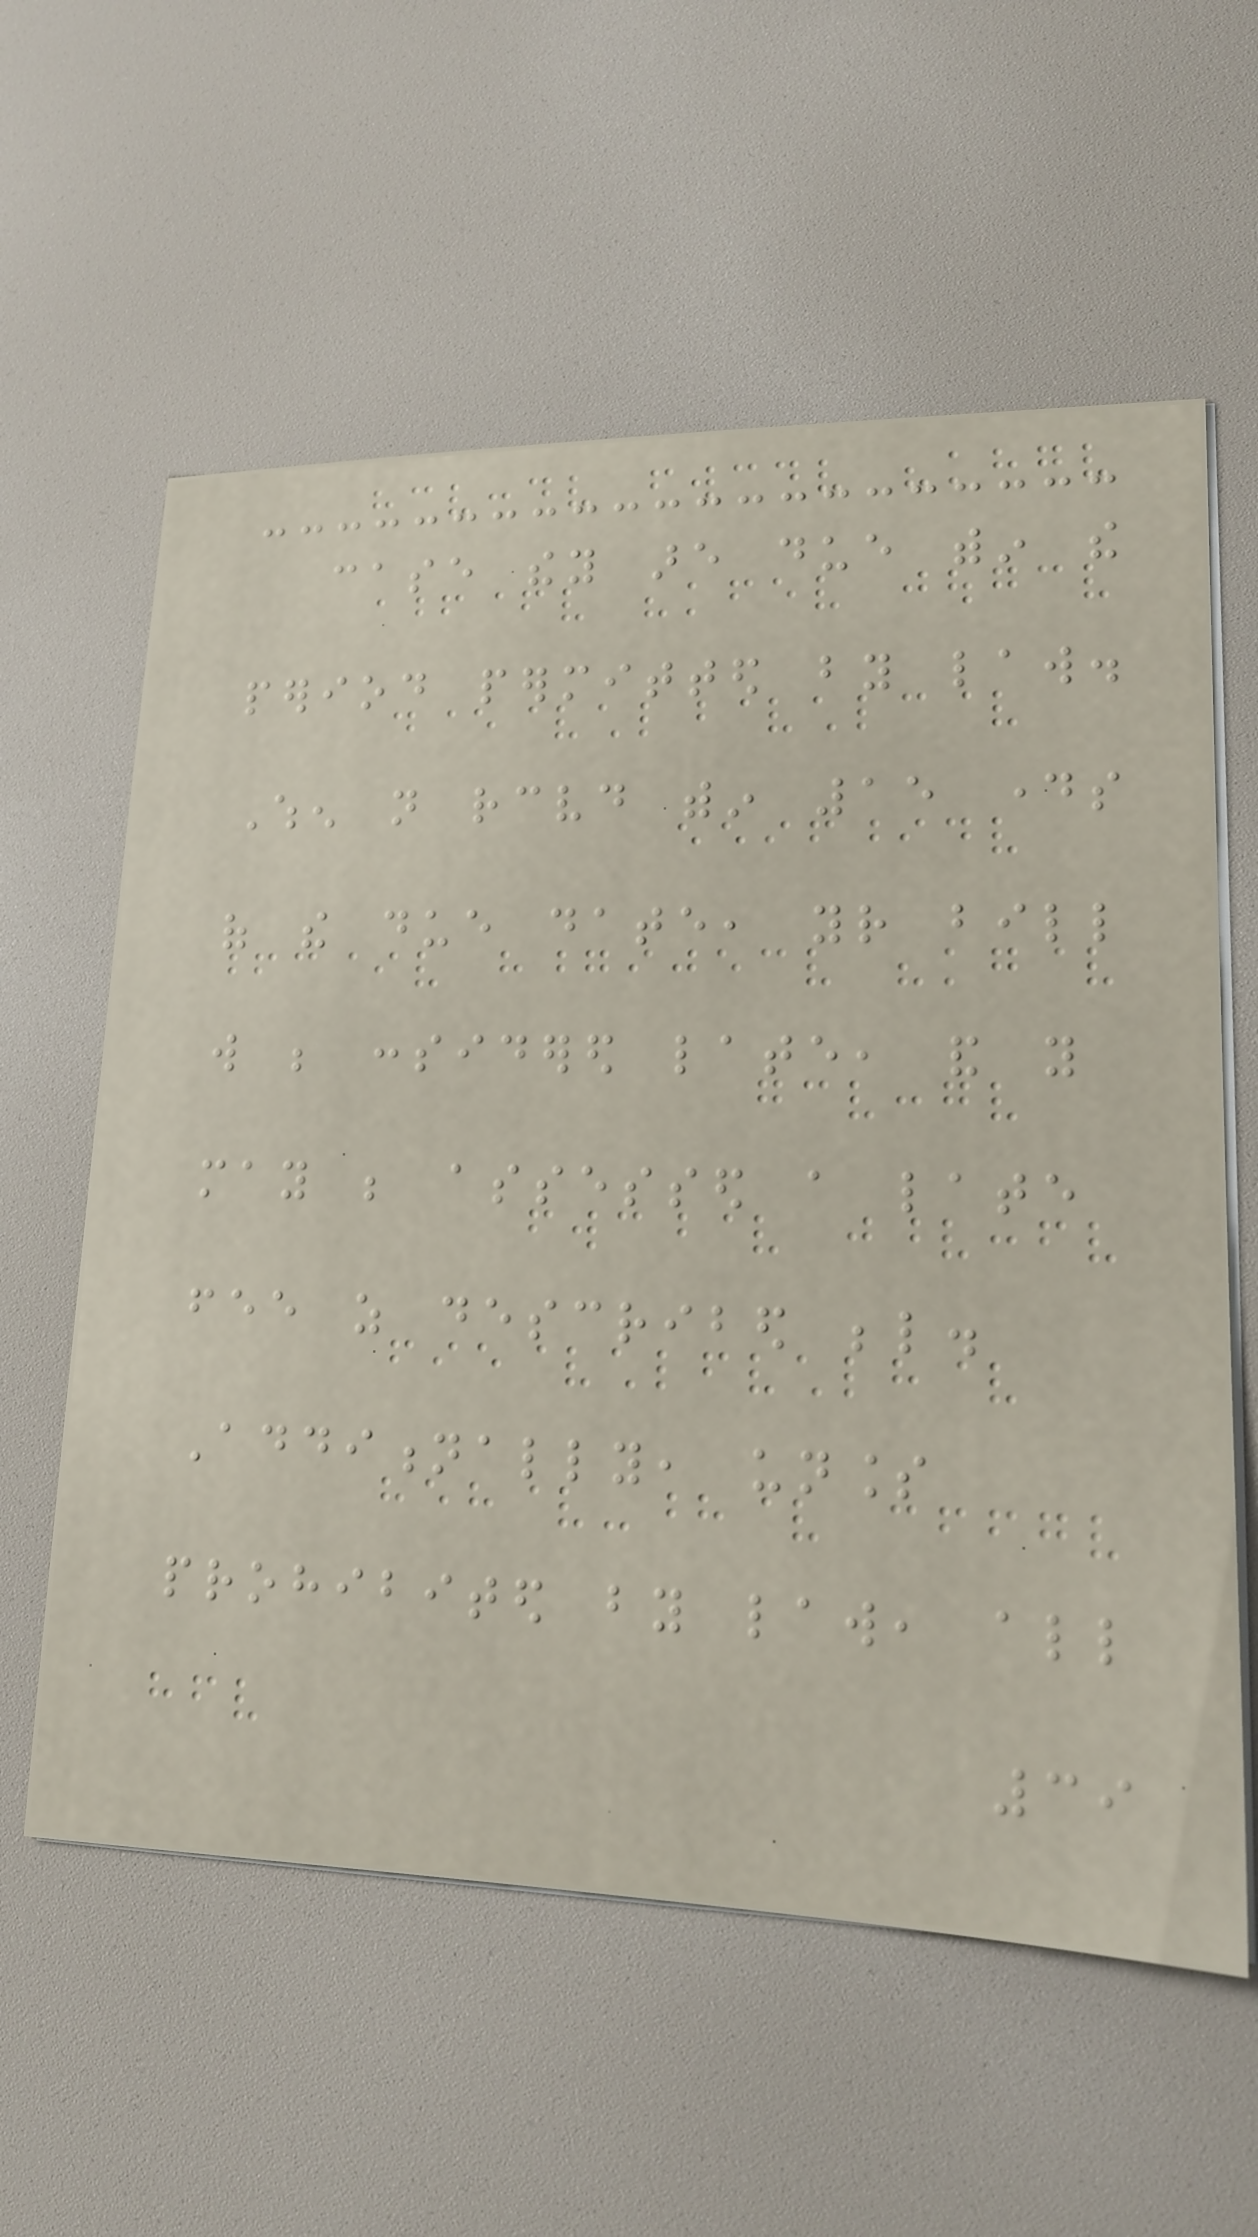case they are due within the
period permitted by law.
When not received within 15 days
of the due date, your bill
will be considered late, and you
may be assessed a late
fee as described below.
Additionally, unless
prohibited by law, all
39
